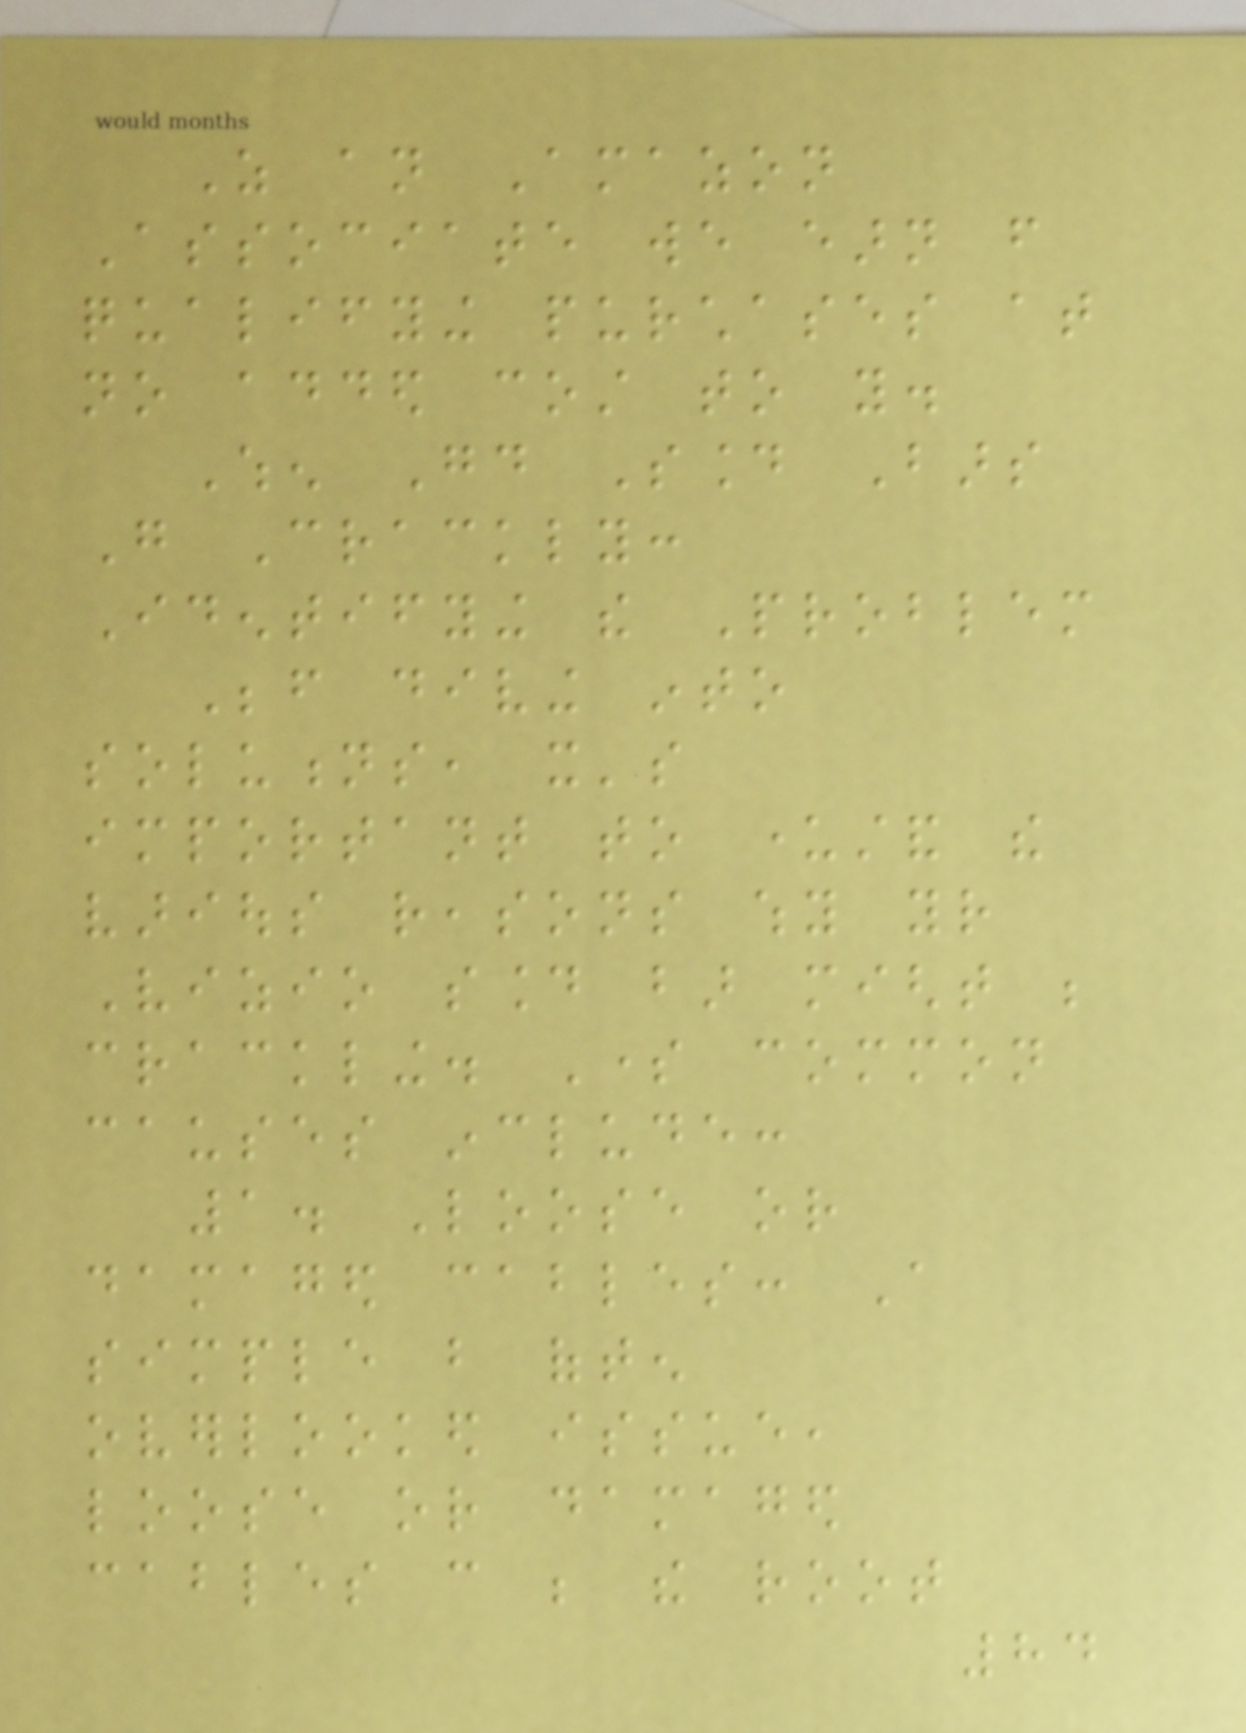As an Amazon
Associate we earn from
qualifying purchases at
no added cost to you.
When Good Sound Bars
Go Crackly:
Identifying the Problem
Before diving into
solutions, it's
important to understand the
various reasons why your
Vizio sound bar might be
crackling. Some common
causes include:
1. Loose or
damaged cables: A
simple but often
overlooked issue,
loose or damaged
cables can be the root
84
